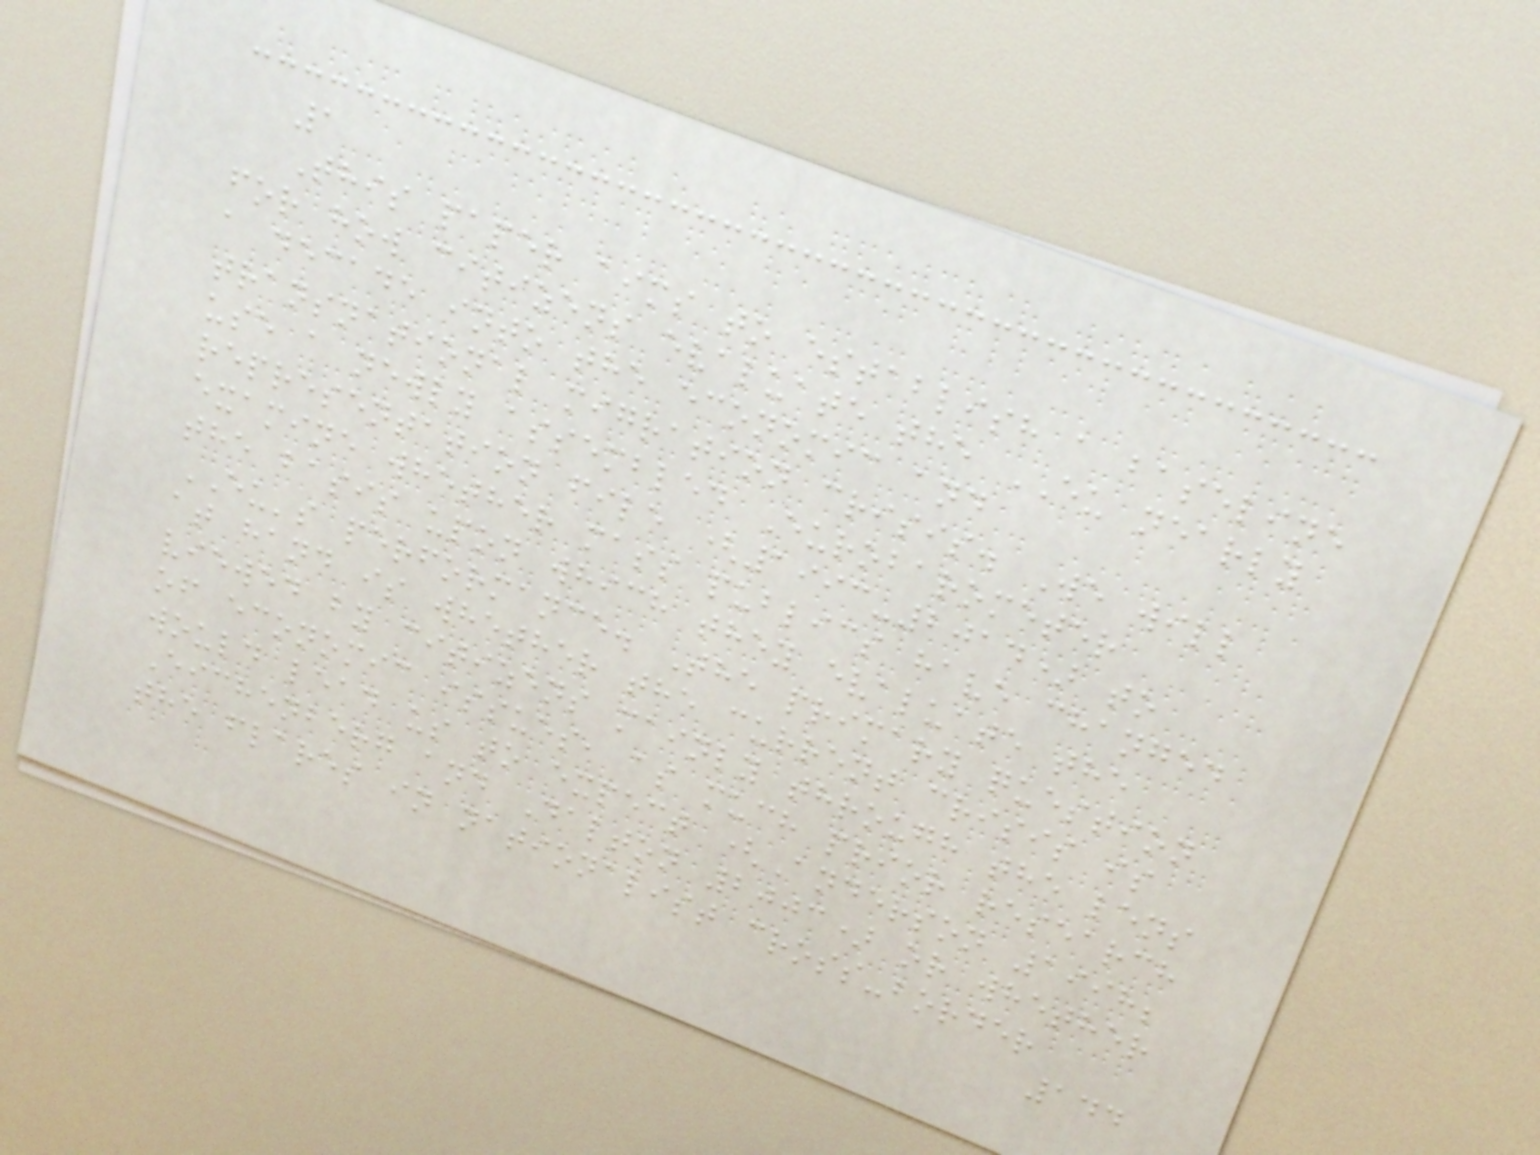1
This paper aims to establish a baseline
for how citizens evaluate the EU nearly
a decade into the economic and
transnational migration crisis. We will
use a newly assembled Eurobarometer
representation file (1993-2014) to
examine whether mass publics have changed
the basis upon which they evaluate the
EU's performance. The primary question
at hand is whether the current crisis is
viewed by citizens mainly through the lens
of economic issues, as much prior research
would lead us to expect (Anderson 1998;
Eichenberg and Dalton 2003) or whether
the flares in nationalist cross-border
144
